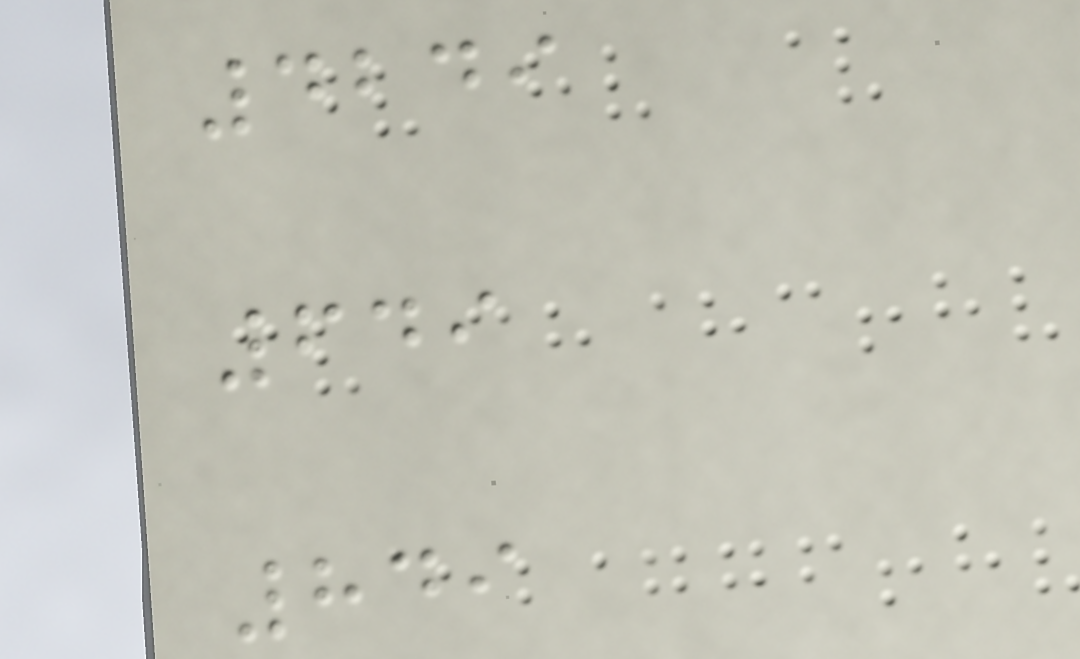4249
649
849
